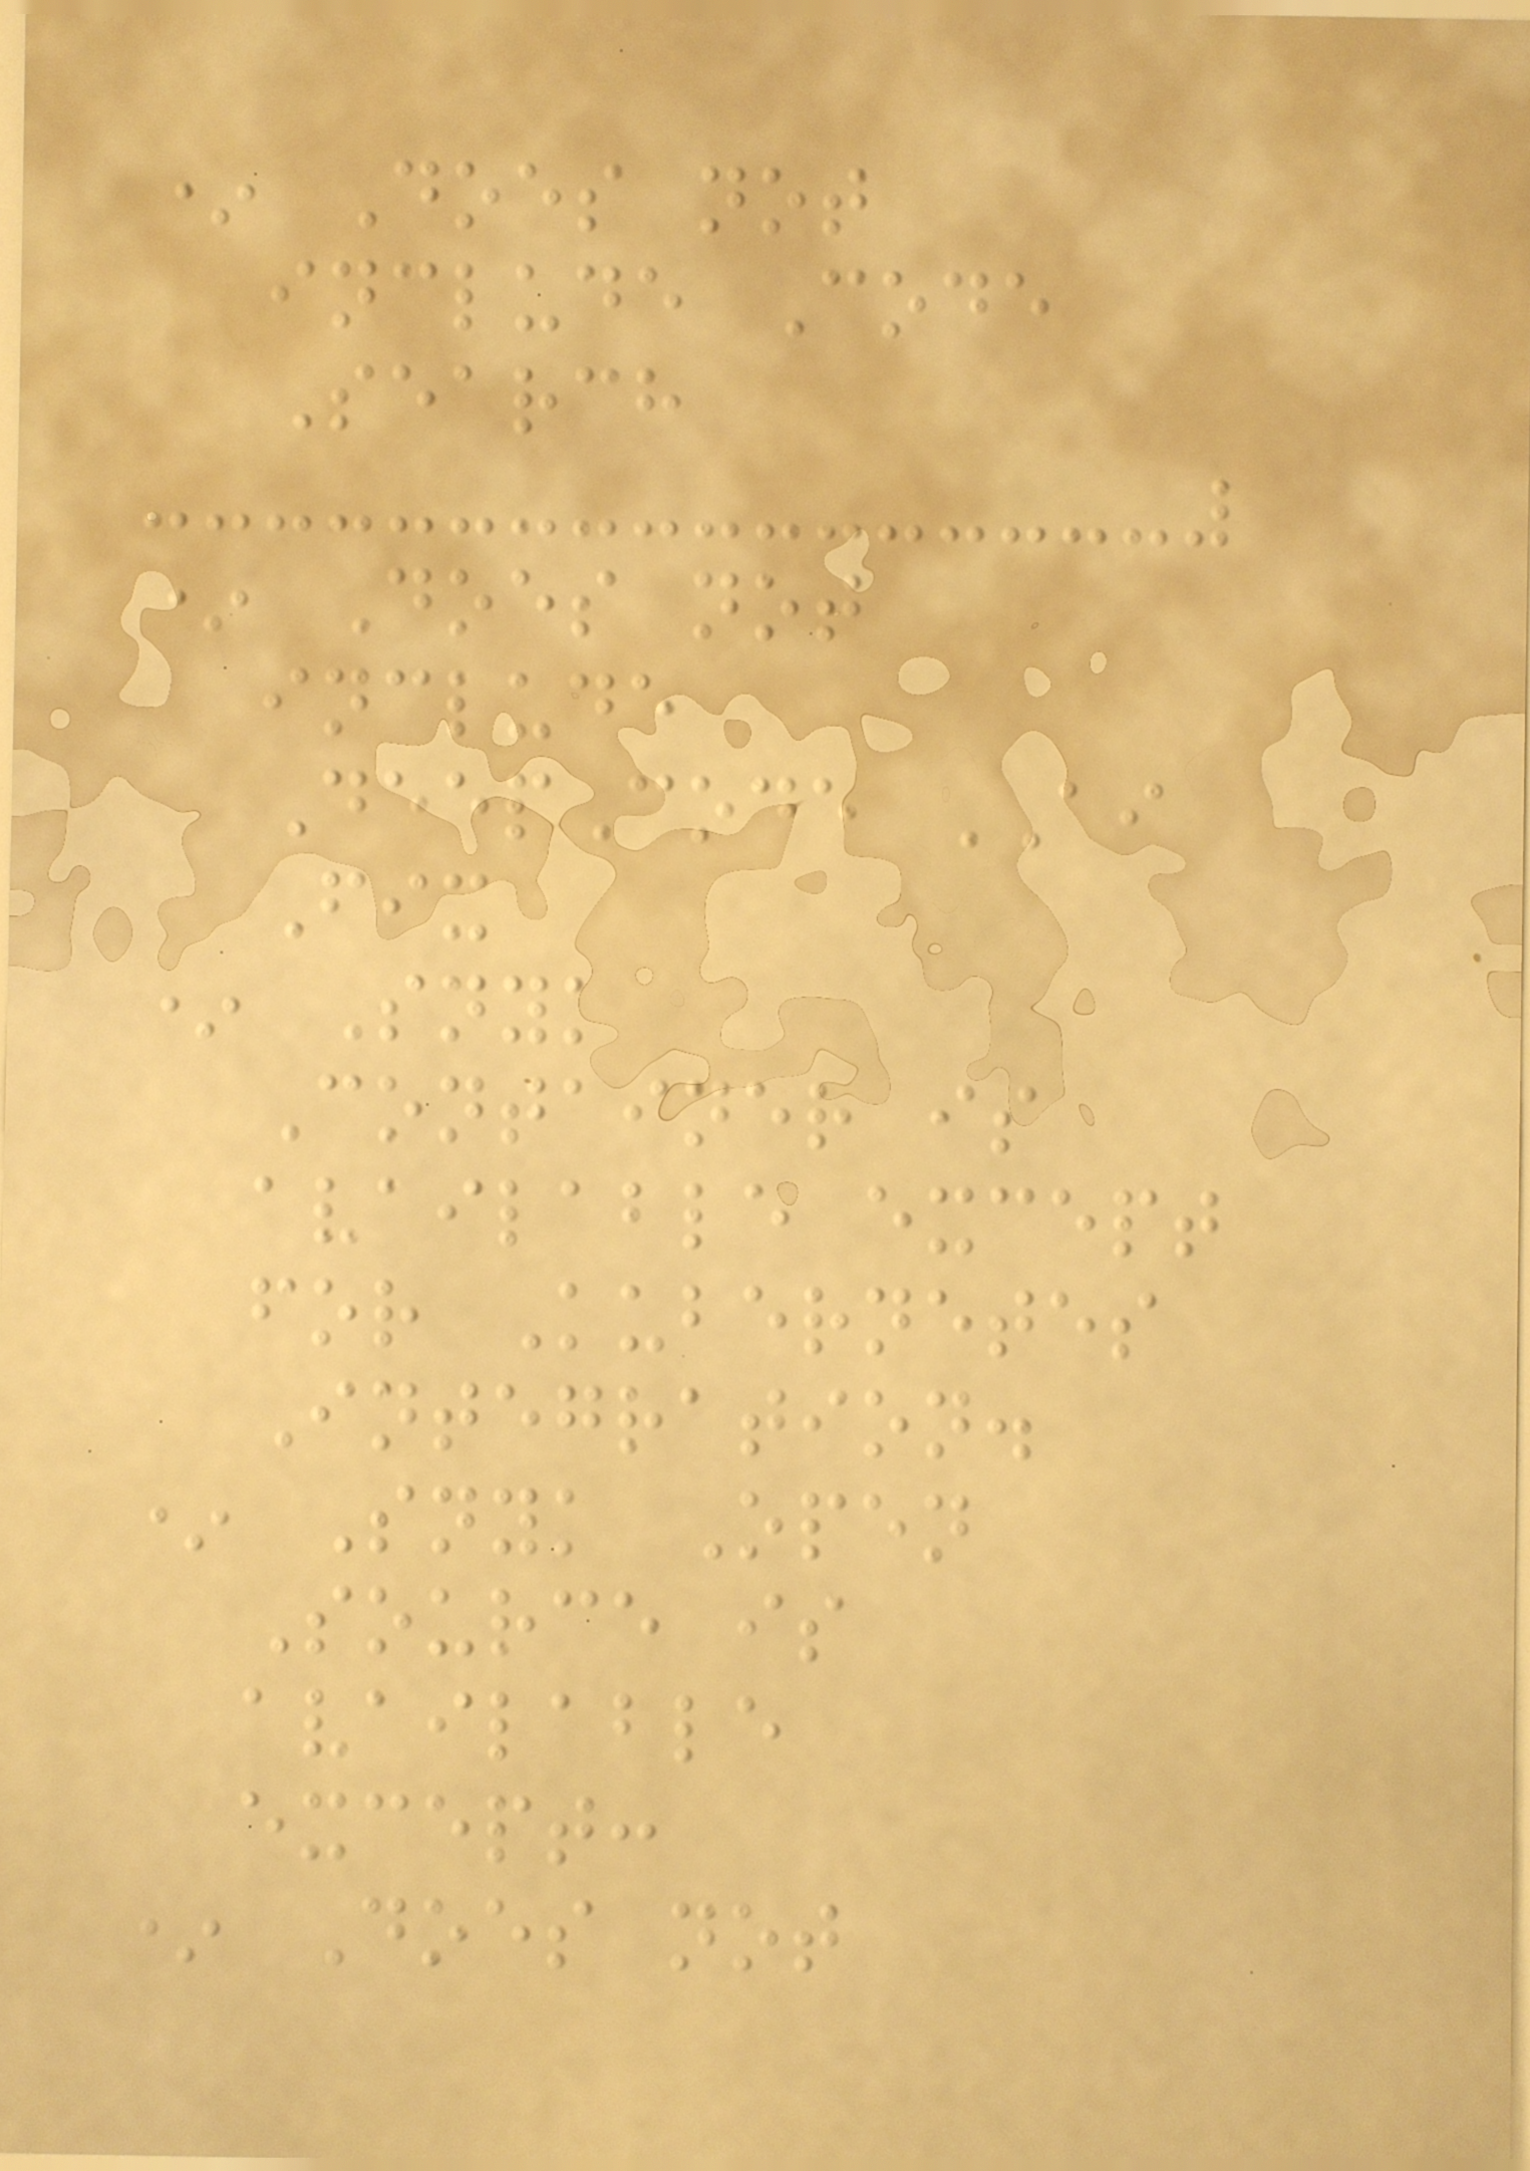* Does not
include Code
Search
* Does not
include
DeepCode AI
Fix
* Snyk
Container is
available except
for Kubernetes
Integration.
* Snyk Open
Source is
available
except:
* Does not
